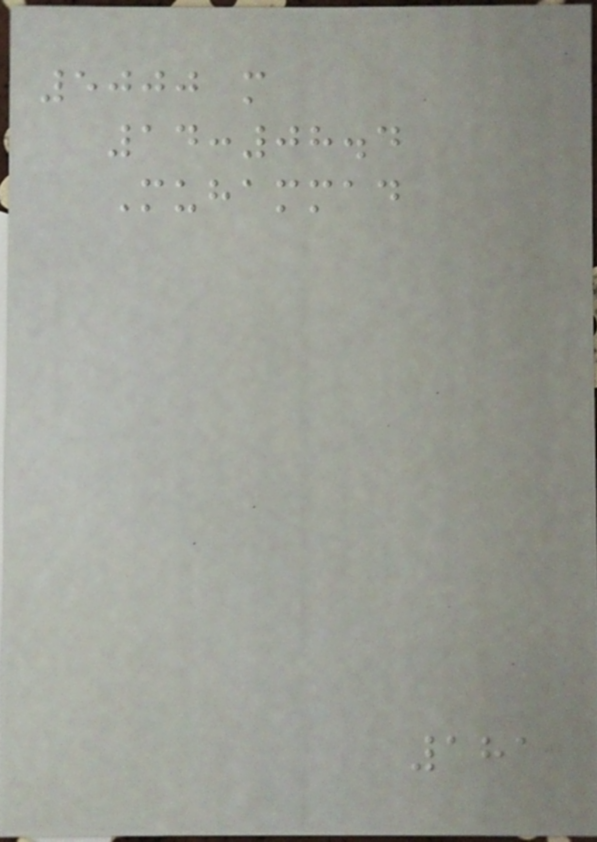5000 m
14:08.4
Muhammad
181
